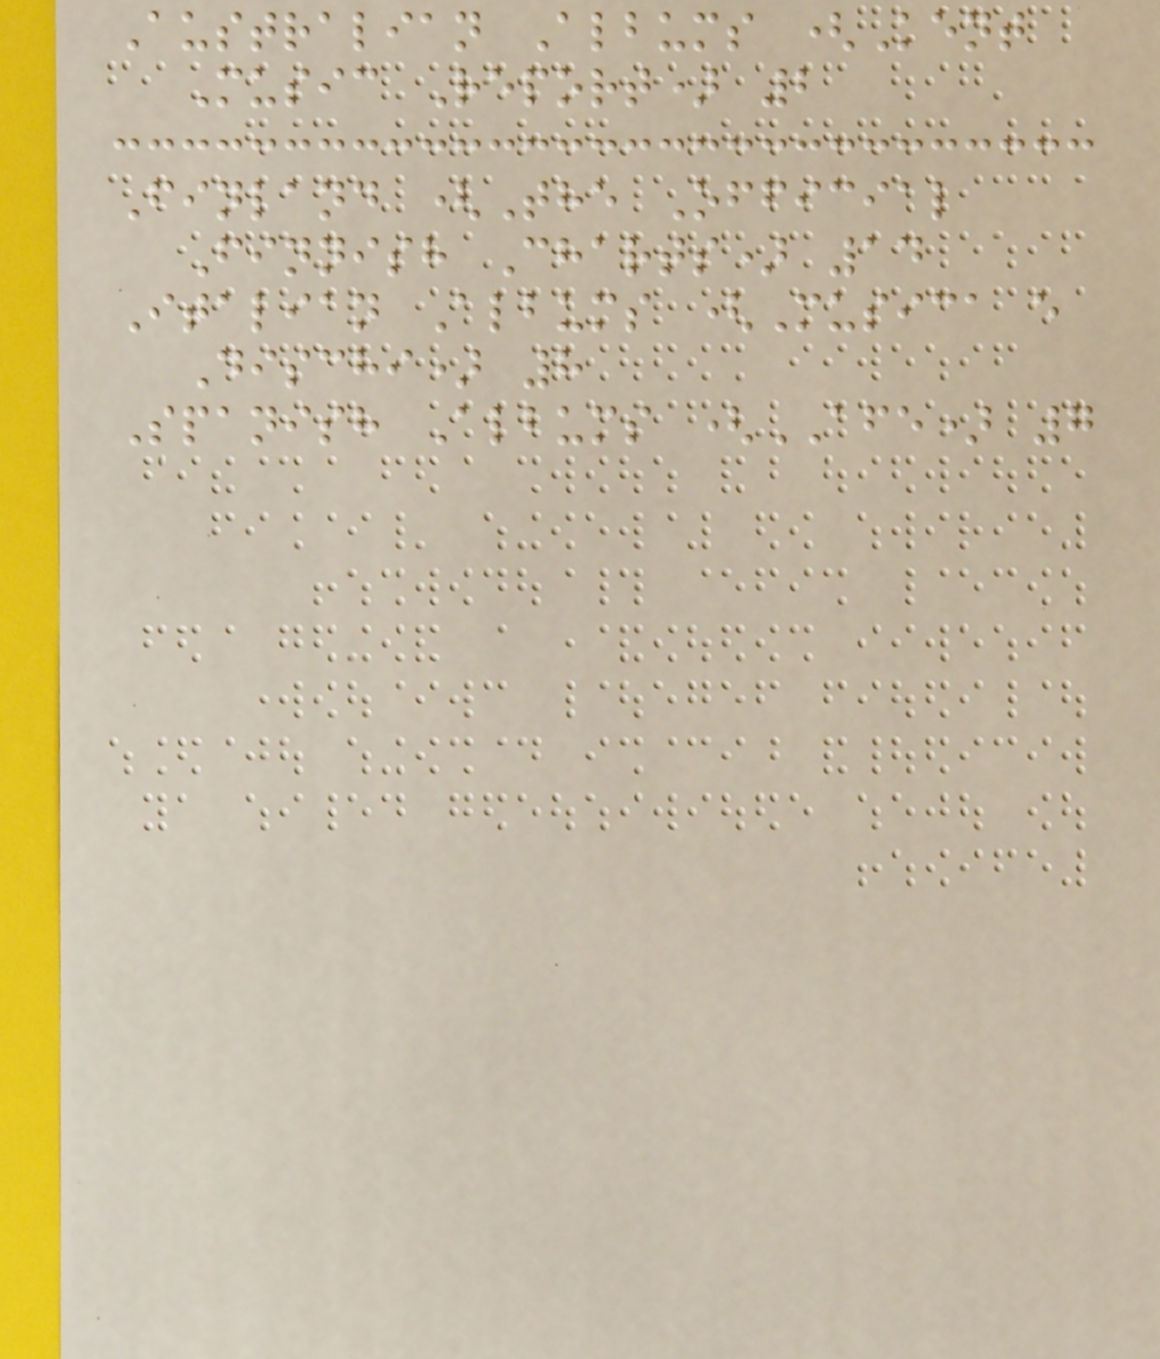Australian Albums (Kent
Music Report) 2
Finland (The Official
Finnish Charts) 14
Italian Albums (Musica e
Dischi) 8
Spanish Albums (AFE) 7
